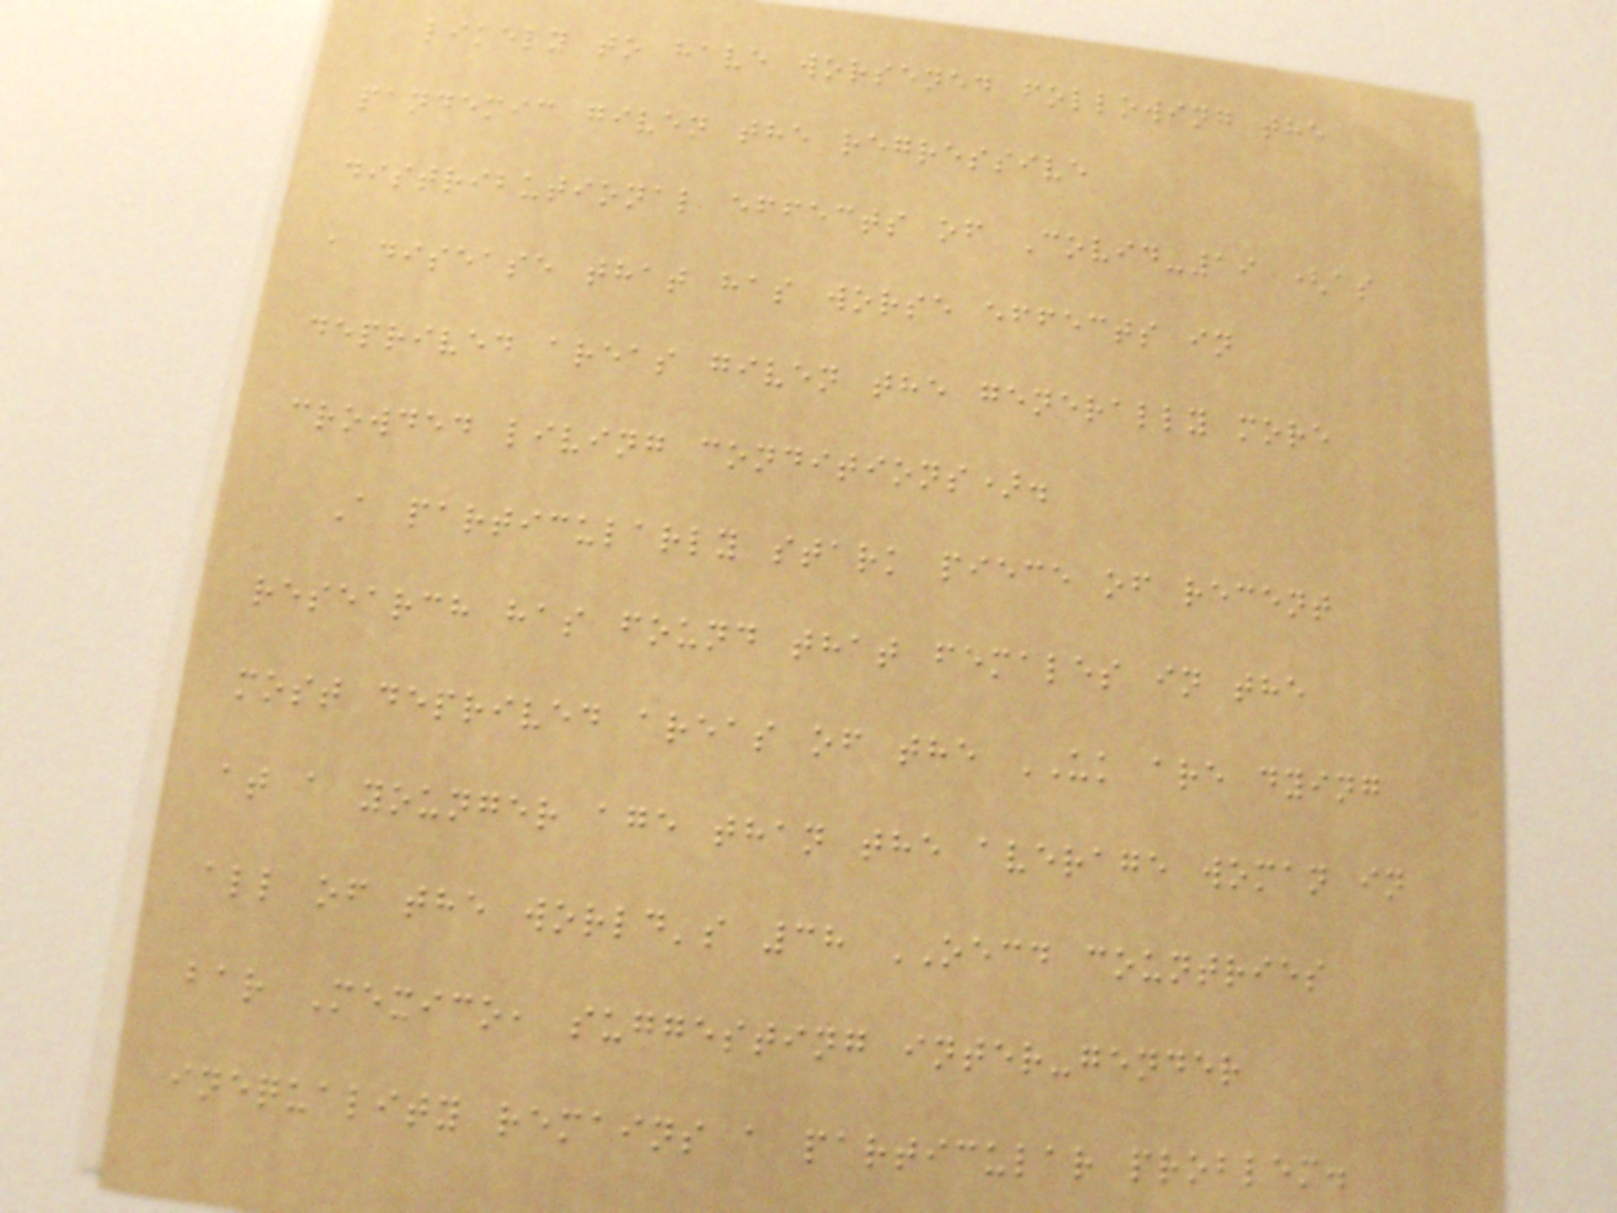likely to have worsened following the
pandemic given the regressive
distributional effects of Covid-19 (as
a disease that has worse effects in
deprived areas given the generally more
crowded living conditions).
A particularly stark piece of recent
research has found that females in the
most deprived areas of the UK are dying
at a younger age than the average woman in
all of the world's 38 OECD countries
bar Mexico, suggesting inter-gender
inequality remains a particular problem.
